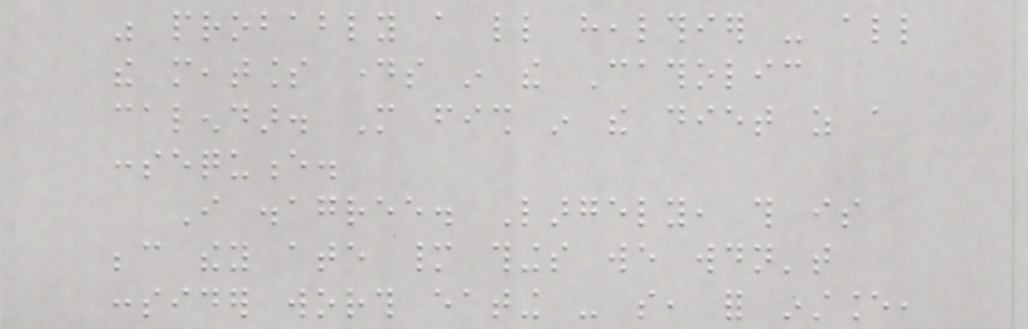was probably a little healthier - all
the meatless days in the Catholic
calendar. More fish in the diet as a
consequence.
I disagree. Largely, this is
because they ate many things we wouldn't
consider worth eating - so, for instance,
